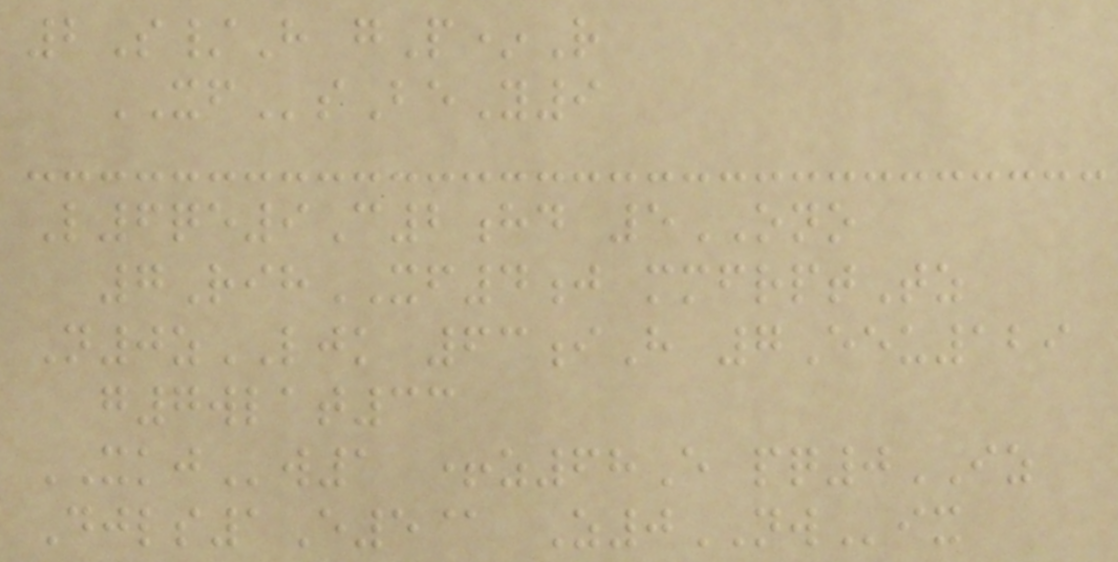2S/H gP*R
XFsBeY9
L6qe9C2hd 5ONO
7RihXF4j mmfrptTz
N0zLJK 63iH 7Eeu129
g7wlat33
XKJw1 +z68E pq0IZ
Djls1E5@ Z0NWix
